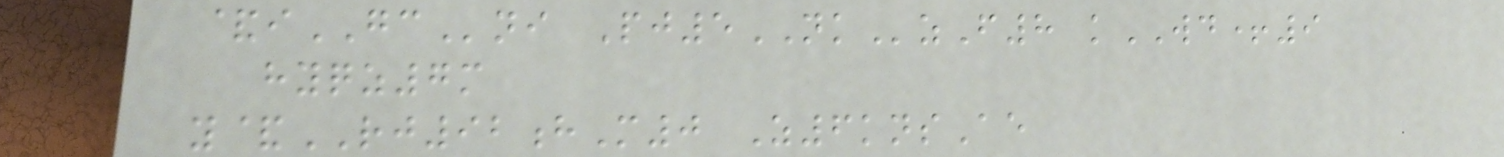&iGCni Pj5NKzF8 kWD+9
hyqz7m
y&RJ92hM0 Z6knsAe
